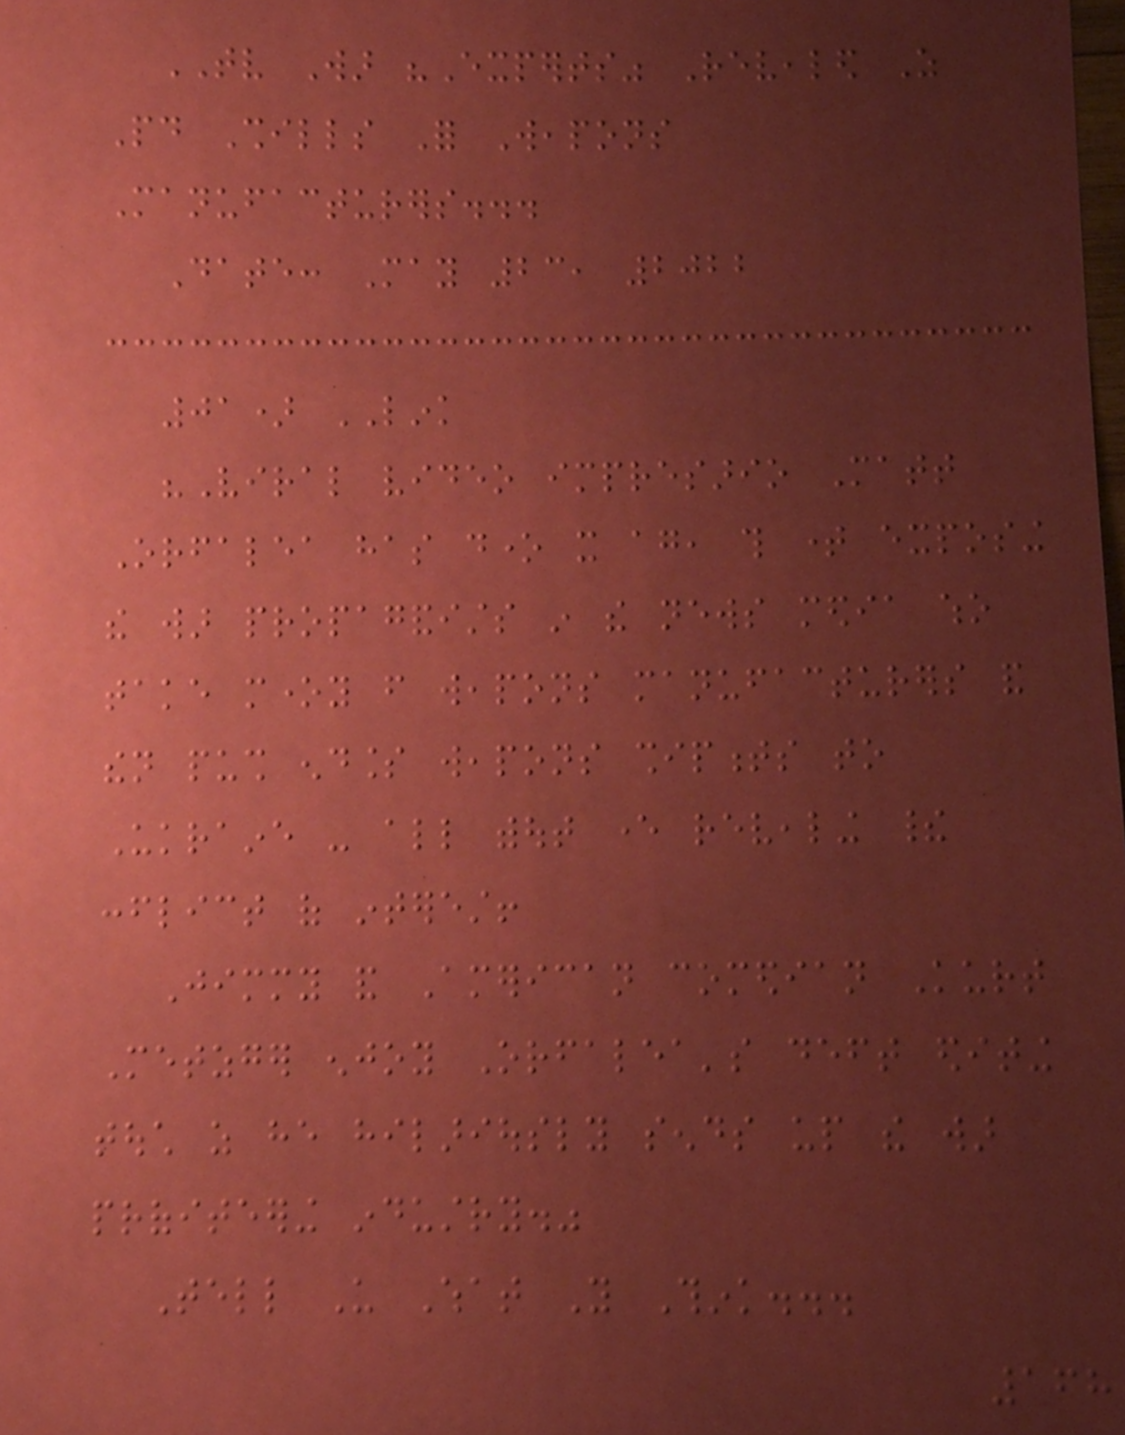TV War "Experts" Revealed As
Paid Shills For Weapons
Manufacturers...
Date: May 23, 2022
01) LINK
"Viral video impresario Matt
Orfalea has done it again, this time exposing
the war propagandists in the news media who
take money from weapons manufacturers and
then push endless weapons shipments to
Ukraine - all without ever revealing their
conflict of interest!
Jimmy and American comedian Kurt
Metzger enjoy Orfalea's deft editing
touch as he hilariously sends up the war
profiteering industry."
Tell Us What You Think...
168
